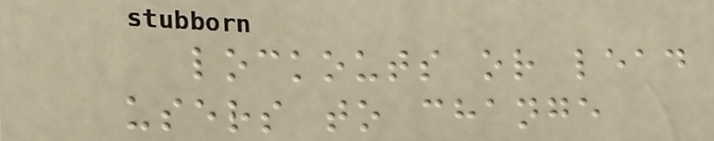lockouts or lead
users to change
